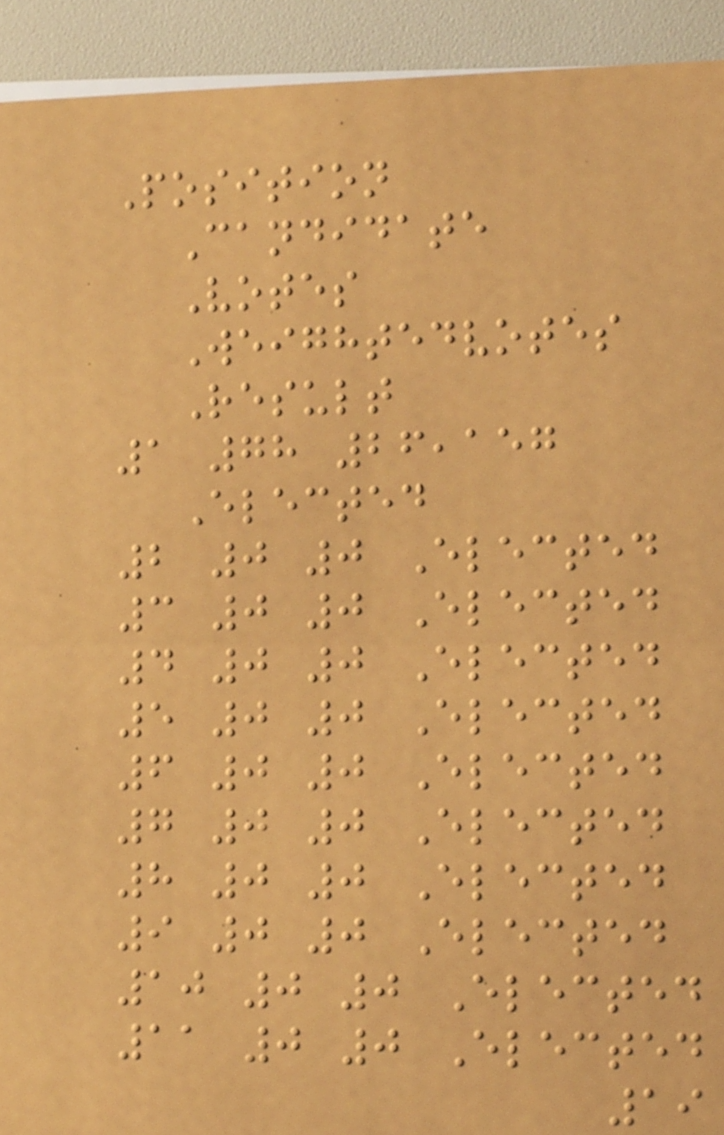Position
Candidate
Votes
Weightedvotes
Result
1 78 26,157
Elected
2 0 0 Elected
3 0 0 Elected
4 0 0 Elected
5 0 0 Elected
6 0 0 Elected
7 0 0 Elected
8 0 0 Elected
9 0 0 Elected
10 0 0 Elected
11 0 0 Elected
19
